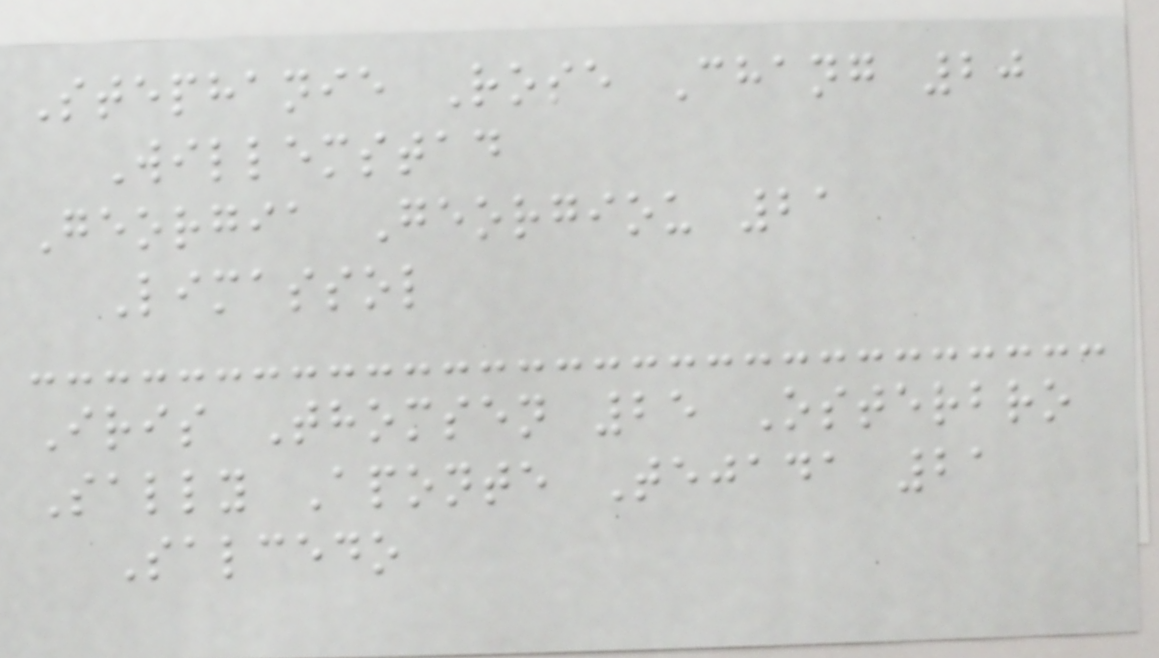Stephanie Rose Chang 20
Willemstad
Georgia Georgiou 21
Limassol
Iris Thomsen 25 Osterbro
Sally Aponte Tejada 21
Salcedo
